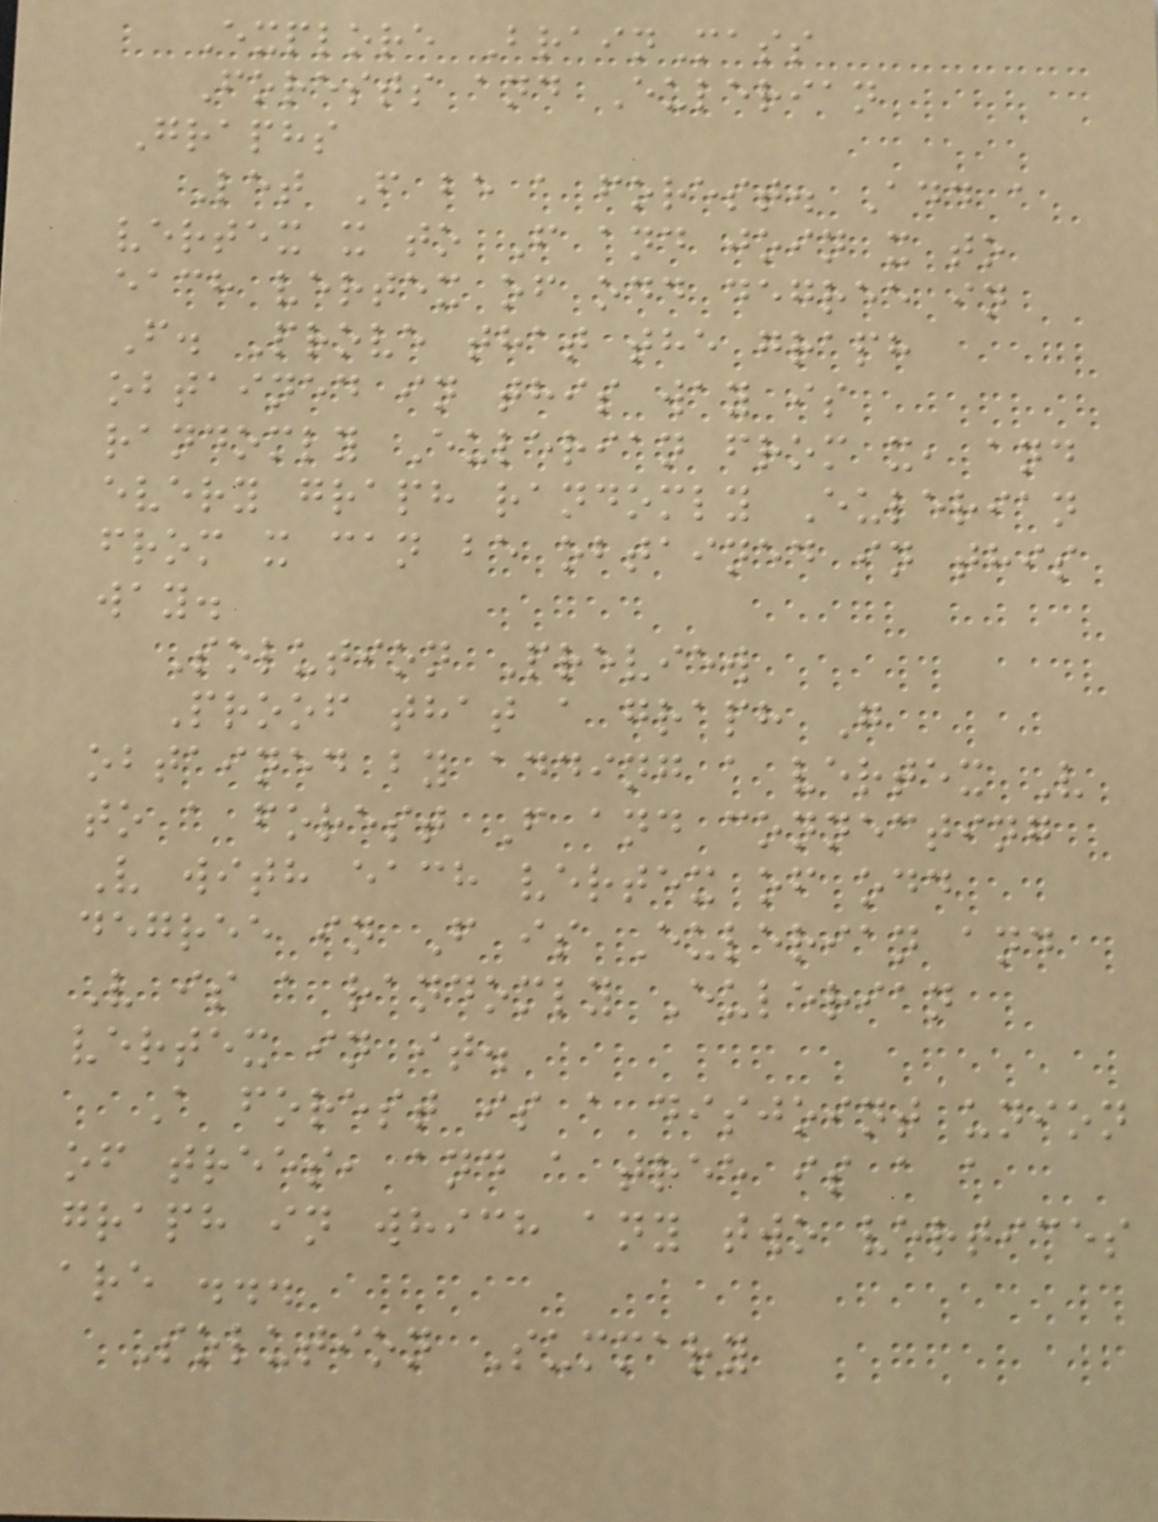Explore BrainMass
Forests and Eulerian
Graphs
Let F be a forest. Add a
vertex x to F and join x to
each vertex of odd degree in
F. Prove that the graph
obtained in this way is
randomly Eulerian from x, and
every graph randomly Eulerian
from x can be obtained in this
way.
Solution Preview
Proof that a graph G
obtained by adding a vertex V
to a forest F and connecting
V with each vertex of odd
degree in F is Eulerian and
V is a randomly Eulerian
vertex in it.
A forest is a disjoint union
of trees, and a tree is a a
graph in which any two vertices
are ...
Solution Summary
